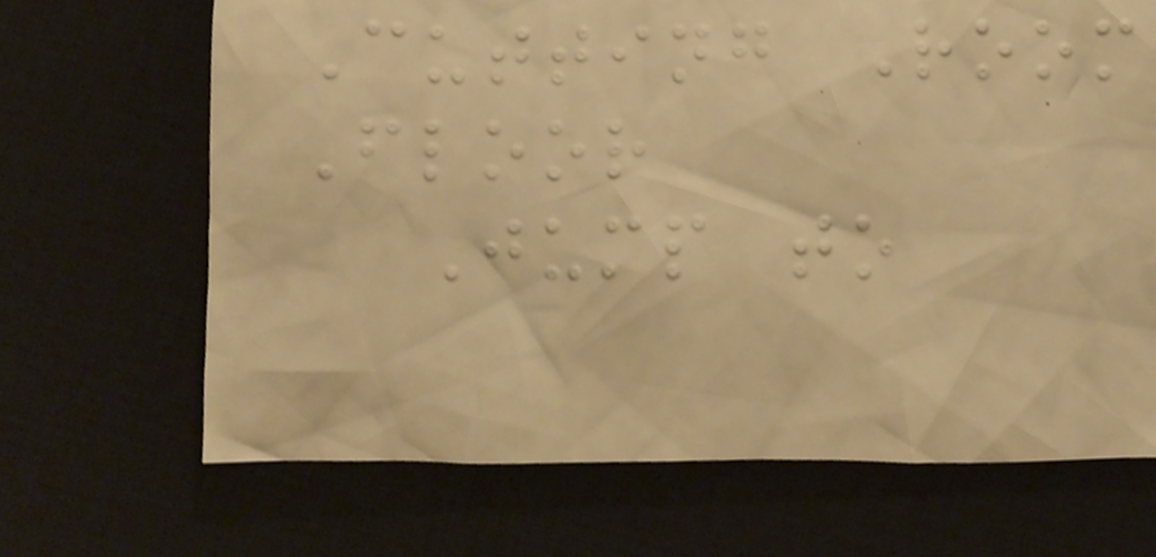Cutting Room
Floor
Jump to
